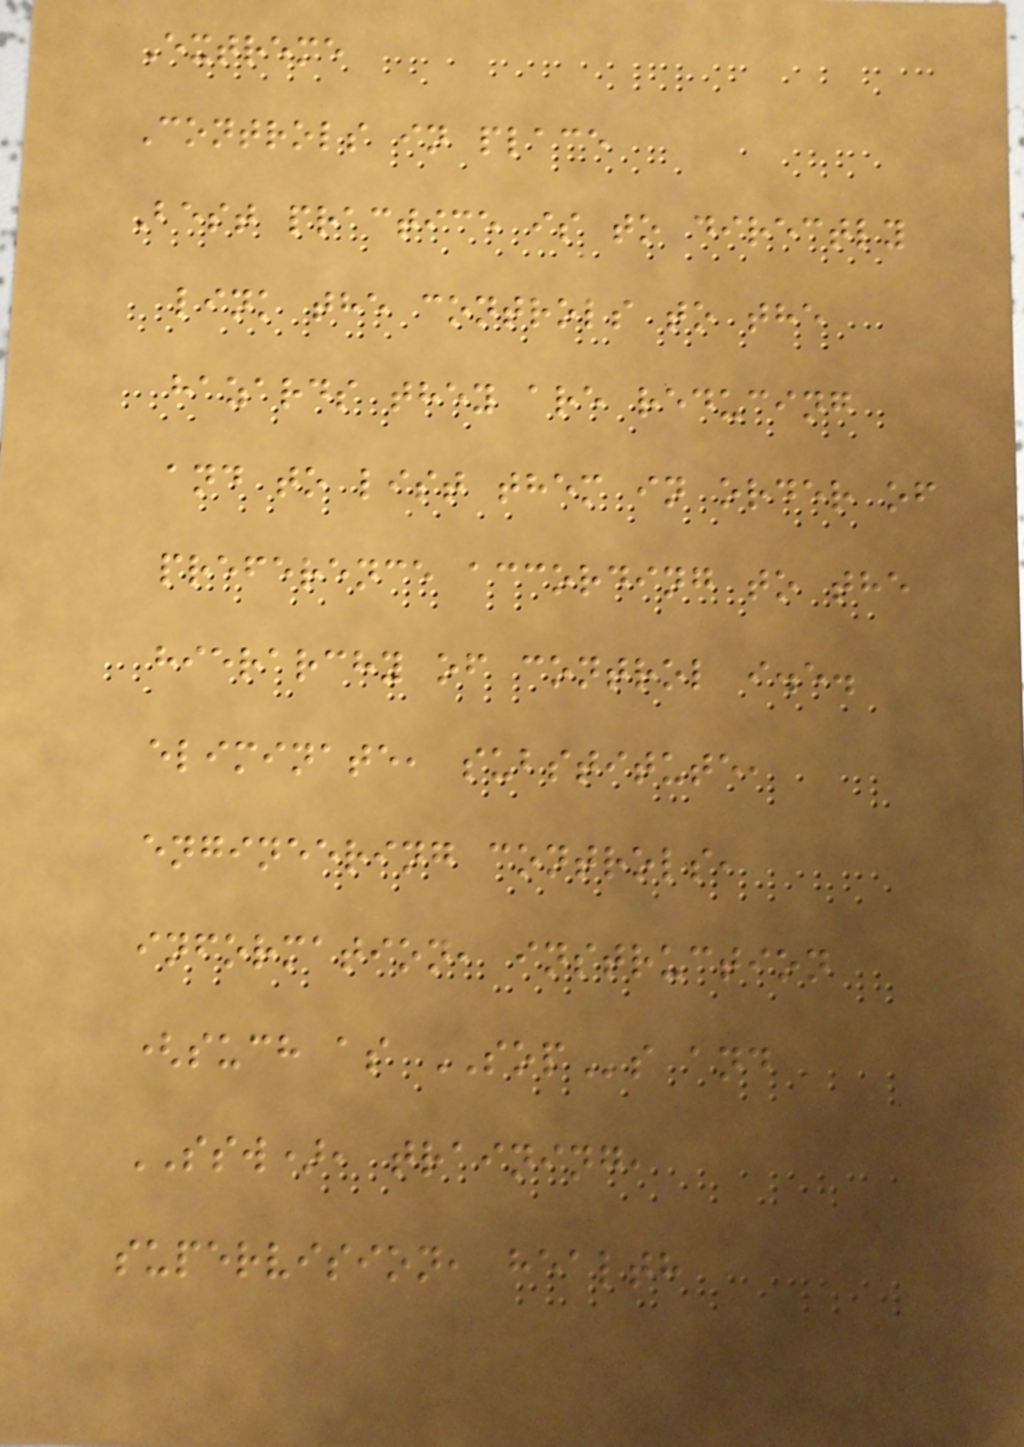Extreme
Controls in place
Best practice is to directly
link the controls to the
hazards they are reducing
and to list them in order of
preference according to the
hierarchy of control i.e.
eliminate, substitute,
engineering controls,
information, instruction
(such as SOPs and
SSW), training,
supervision, health
